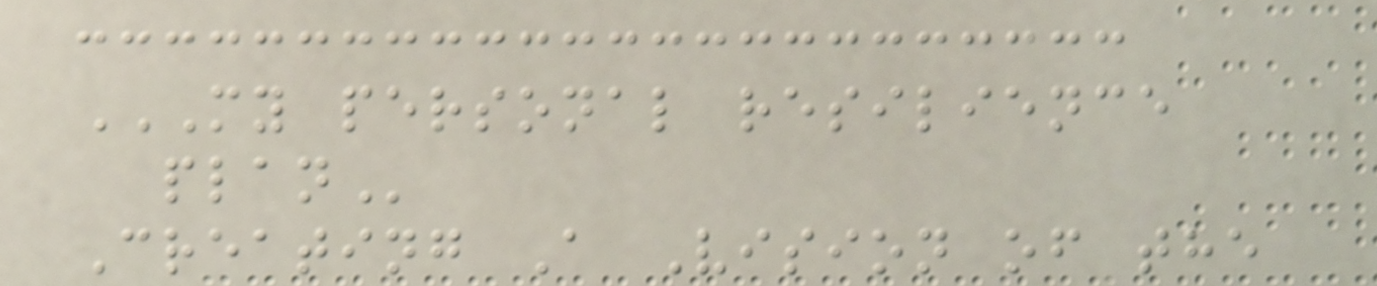MY PERSONAL RESILIENCE
PLAN
Creating A Vision of the
